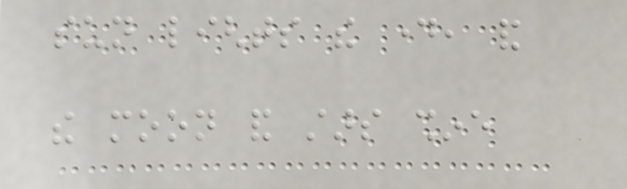sun lights the day, and
the moon and stars shine
